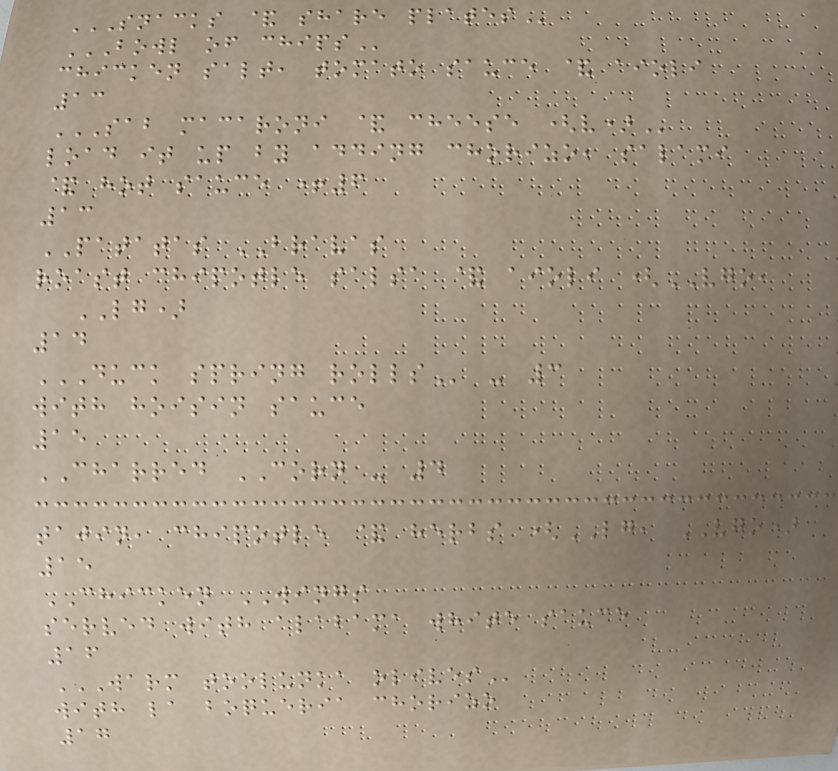SNACKS & SHARE PLATES
BOWL OF CHIPS
chicken salt, tomato sauce & aioli
13
SAB MACARONI & CHEESE (V)
load it up by adding chorizo, salami
& hot sauce +6
13
PATATAS BRAVAS
roast chipotle salsa & aioli (VGO,
LG)
14
DUCK SPRING ROLLS - 3
with hoisin sauce
15
CHARRED CORN - 4
tajin, chipotle & herbs (LG, VGO)
15
CHICKEN WINGS
served with alabama white sauce
16
WARM TOOLUNKA OLIVES
with la boqueria chorizo
17
